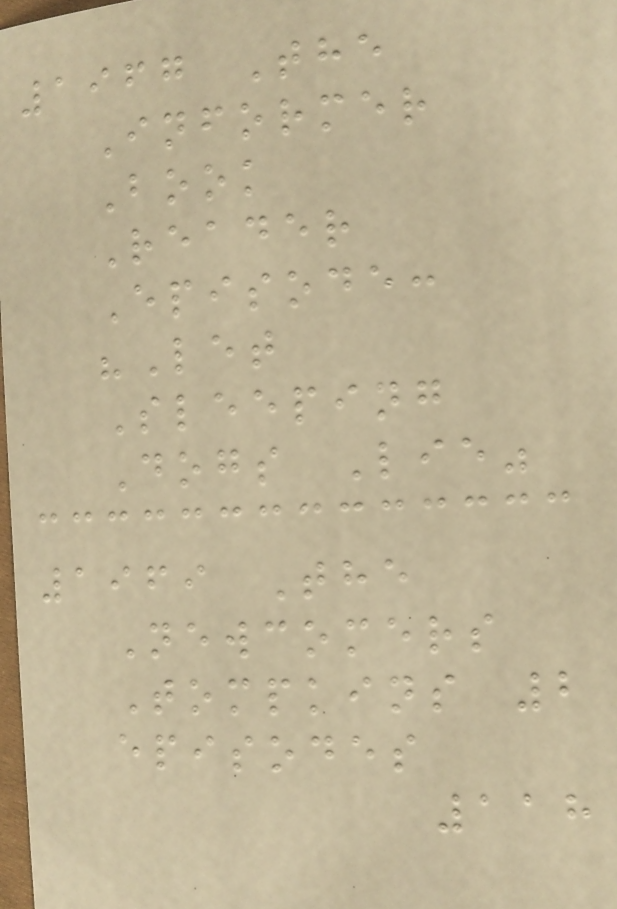1967 The
Informer
Book
Reader
Episode:
"Let
Sleeping
Dogs Lie"
1969 The
Newcomers
Tompkins 2
episodes
118
